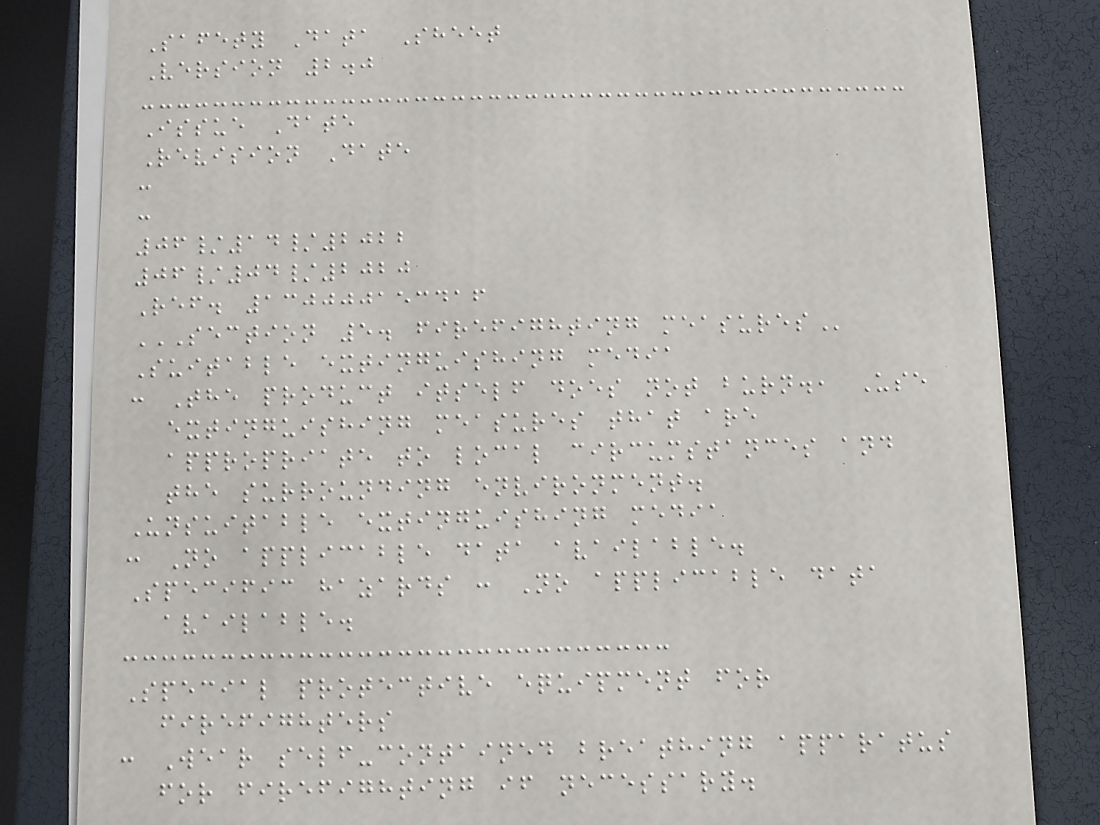Safety Data Sheet
Version 2.0
Issue Date
Revision Date
:
:
06/14/2022
06/04/2020
Ref. 130000153416
SECTION 5. FIREFIGHTING MEASURES
Suitable extinguishing media
: The product itself does not burn., Use
extinguishing measures that are
appropriate to local circumstances and
the surrounding environment.
Unsuitable extinguishing media
: No applicable data available.
Specific hazards : No applicable data
available.
Special protective equipment for
firefighters
: Wear self-contained breathing apparatus
for firefighting if necessary.
